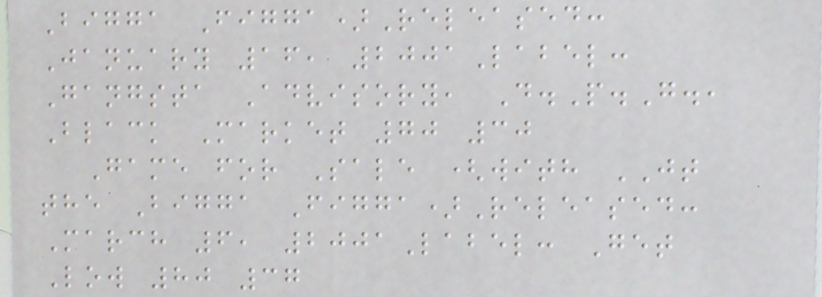Bigga Figga)Released:
January 16, 2001Label:
Gangsta Advisory, D.P.G.,
Black Market 70 30
Game for Sale (with JT
the Bigga Figga)Released:
March 6, 2001Label: Get
Low 80 37
